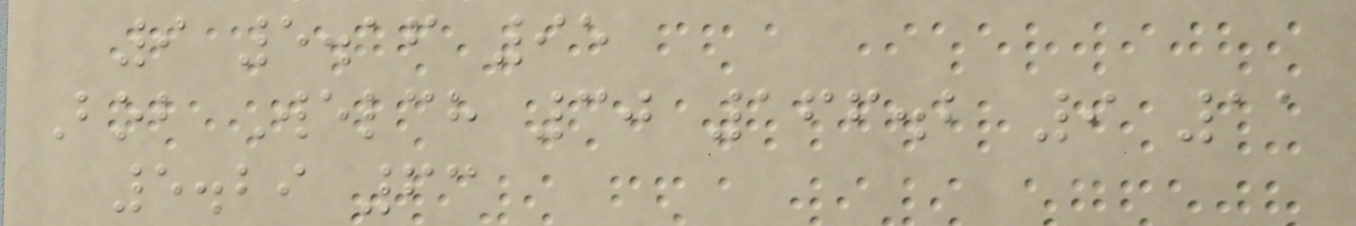9 5.16 95
Bob Welch 30 166.2 9 11
5.29 63
